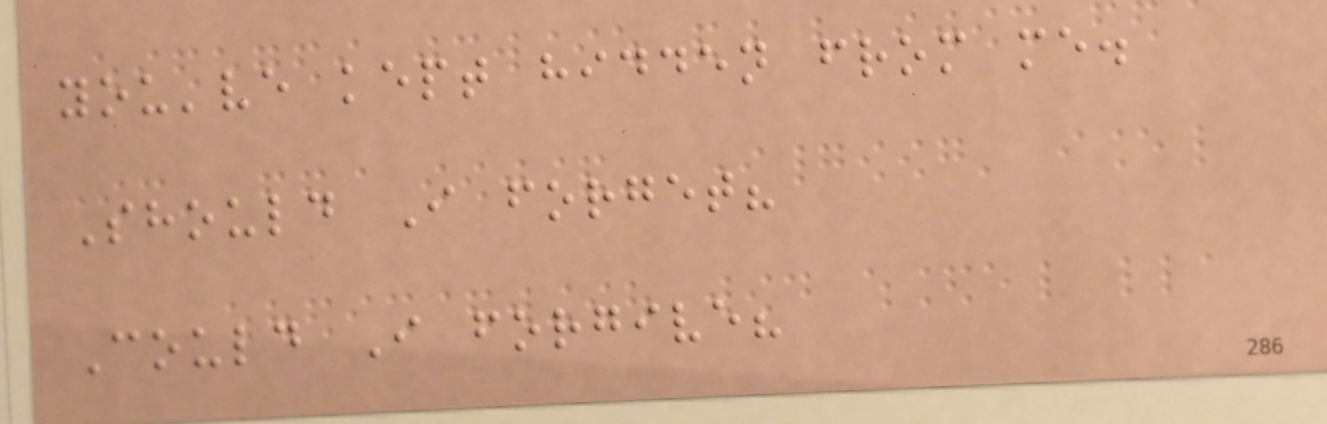you've kept hidden from me.
Should I forget?
Could I forgive?
